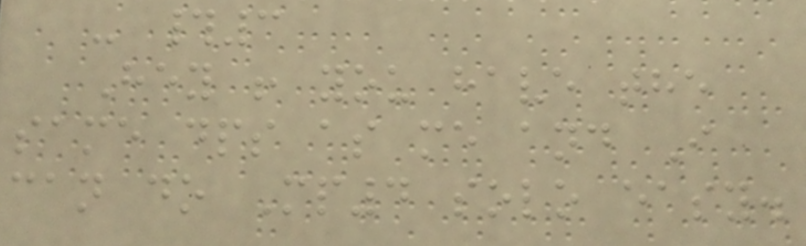- #3
Hey ! you have the
same dps as me and I
can do Mp4 solo easy.
